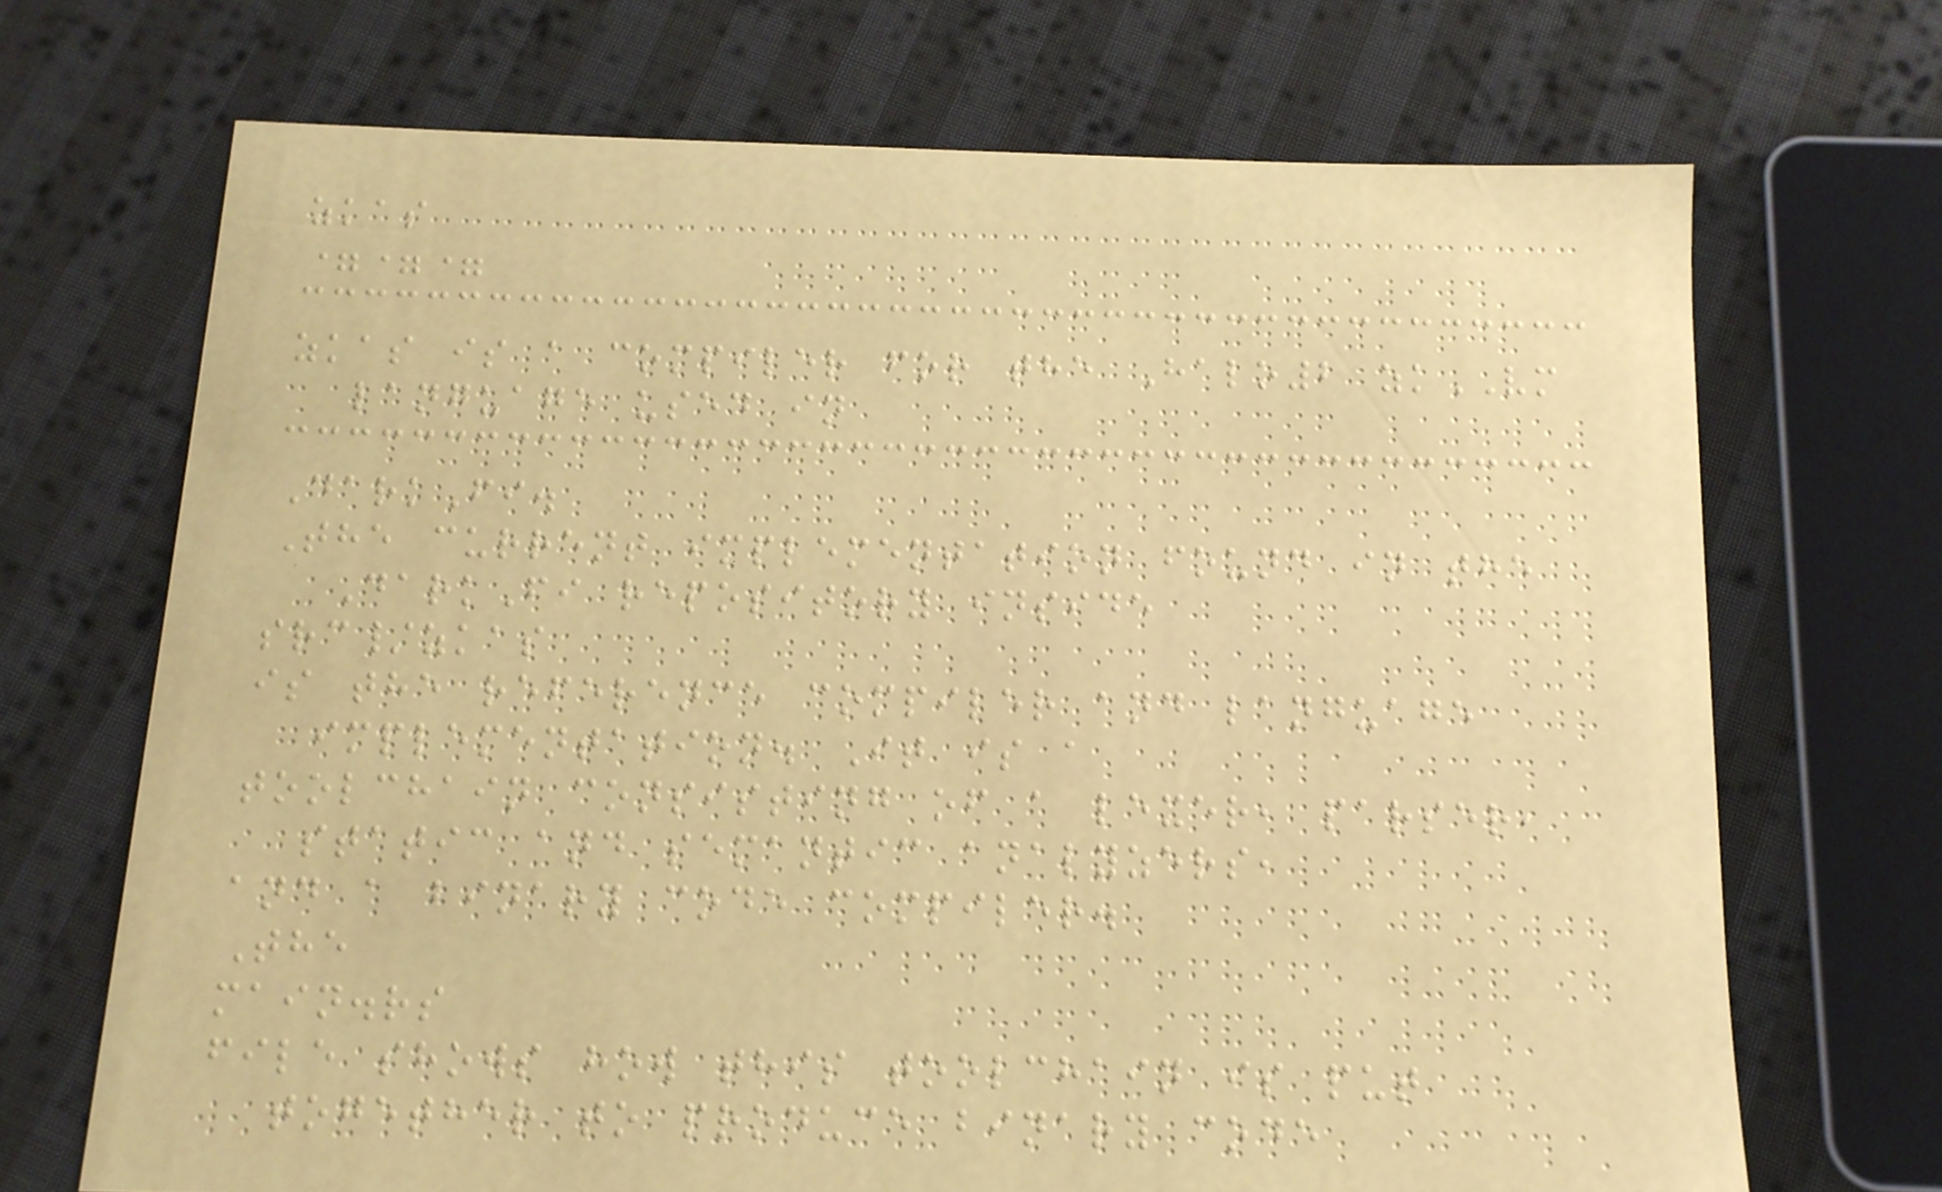zkas
===
zkas is a compiler for the Halo2 zkVM
language used in
DarkFi.
The current implementation found in the
DarkFi repository inside
src/zkas
is the reference compiler and language
implementation. It is a
toolchain consisting of a lexer, parser,
static and semantic analyzers,
and a binary code compiler.
The
main.rs
file shows how this toolchain is put
together to produce binary code
